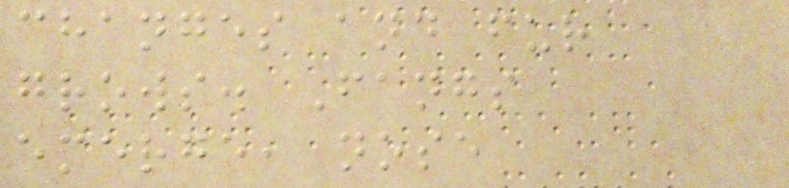changes and fur
grows. Fangs
emerge, nose
